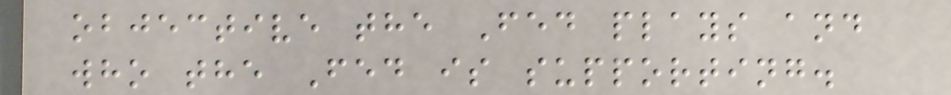objective the Fed plays and
who the Fed is supporting.
